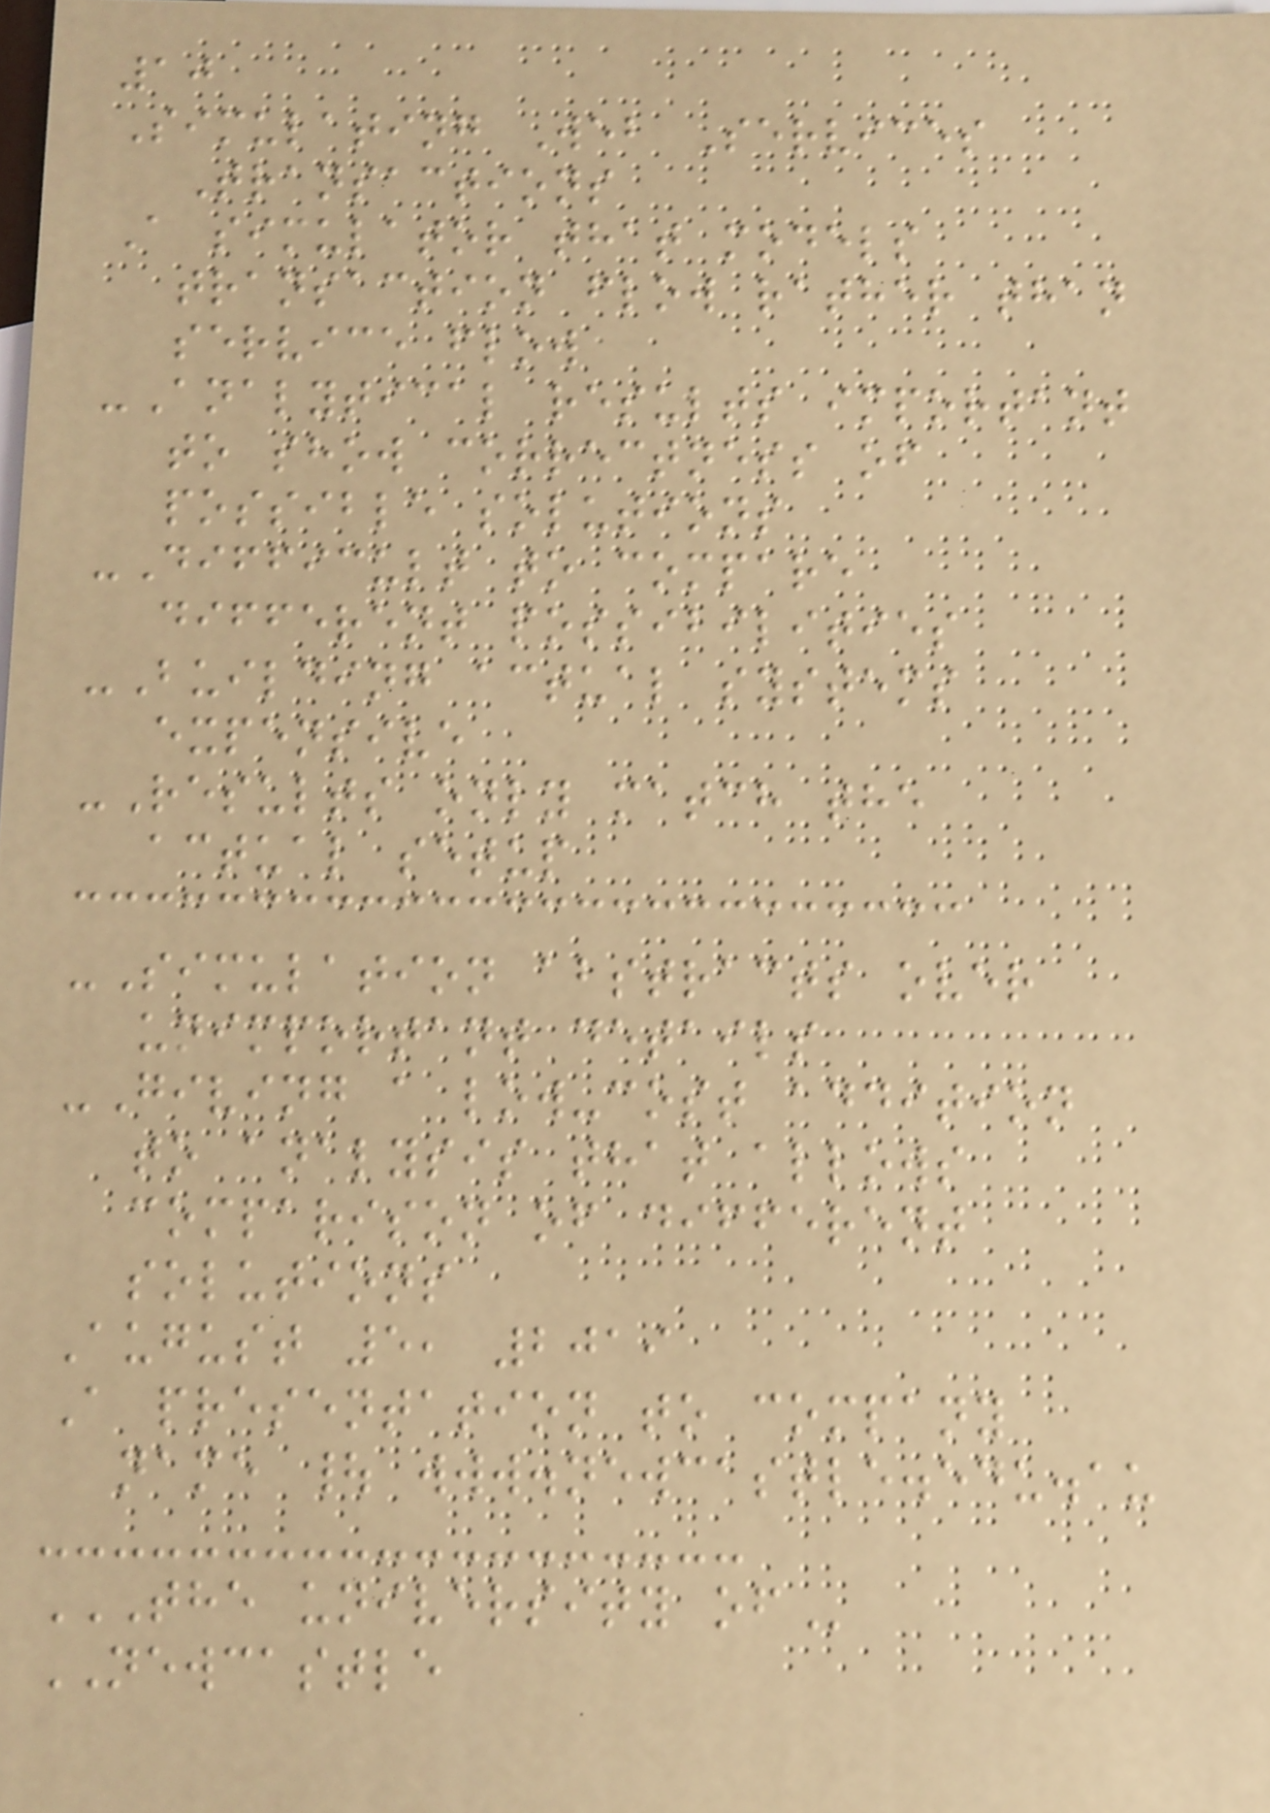10
Simulating Web Services
Transactions
A simulator that models
transaction flow rather than
service flow
-Analytical results important
to show correctness of
possible solutions
-Difficult to compare
different possibilities
-Building actual systems
expensive
-Results only match the
actual setup
-Simulation abstracts over
unimportant details
-Giving a low-cost addition
to analysis that allows
comparison of different
solutions
August 5, 2019
A presentation to company
name | www.newcastle.edu.au
THE UNIVERSITY OF
NEWCASTLE
